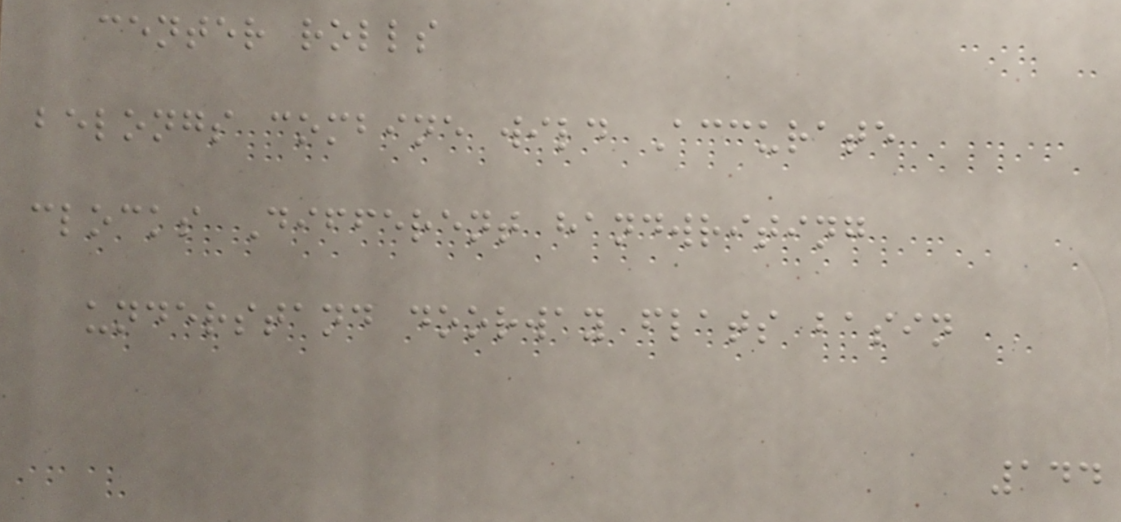center rolls
belongs combine wild Accurate
clocks Different handwriting
understand doorway flats basin
144
